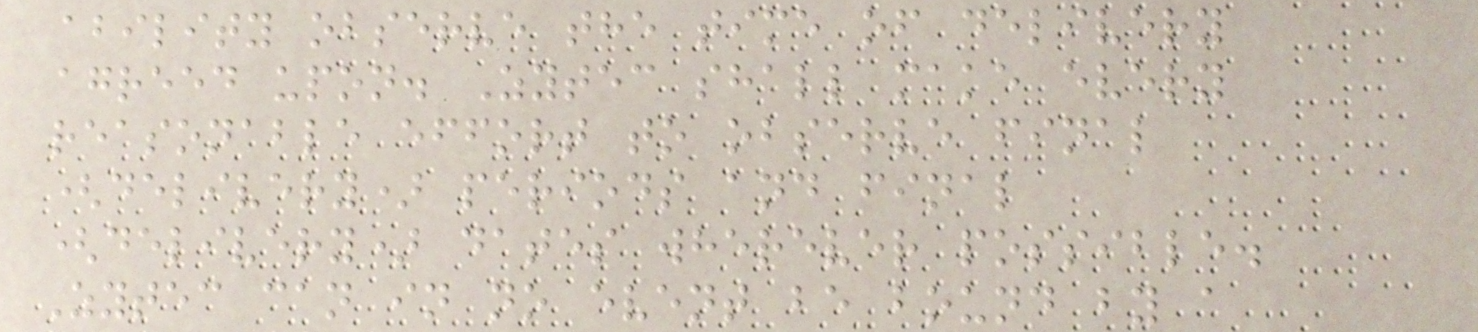ability observe the time of delivery
agreed upon. Zytec shall make every
reasonable effort to observe final
(delivery) periods and final
(delivery) dates wherever possible.
Zytec can in no event be bound by a
